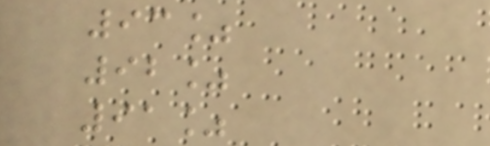93%
92%
91%
